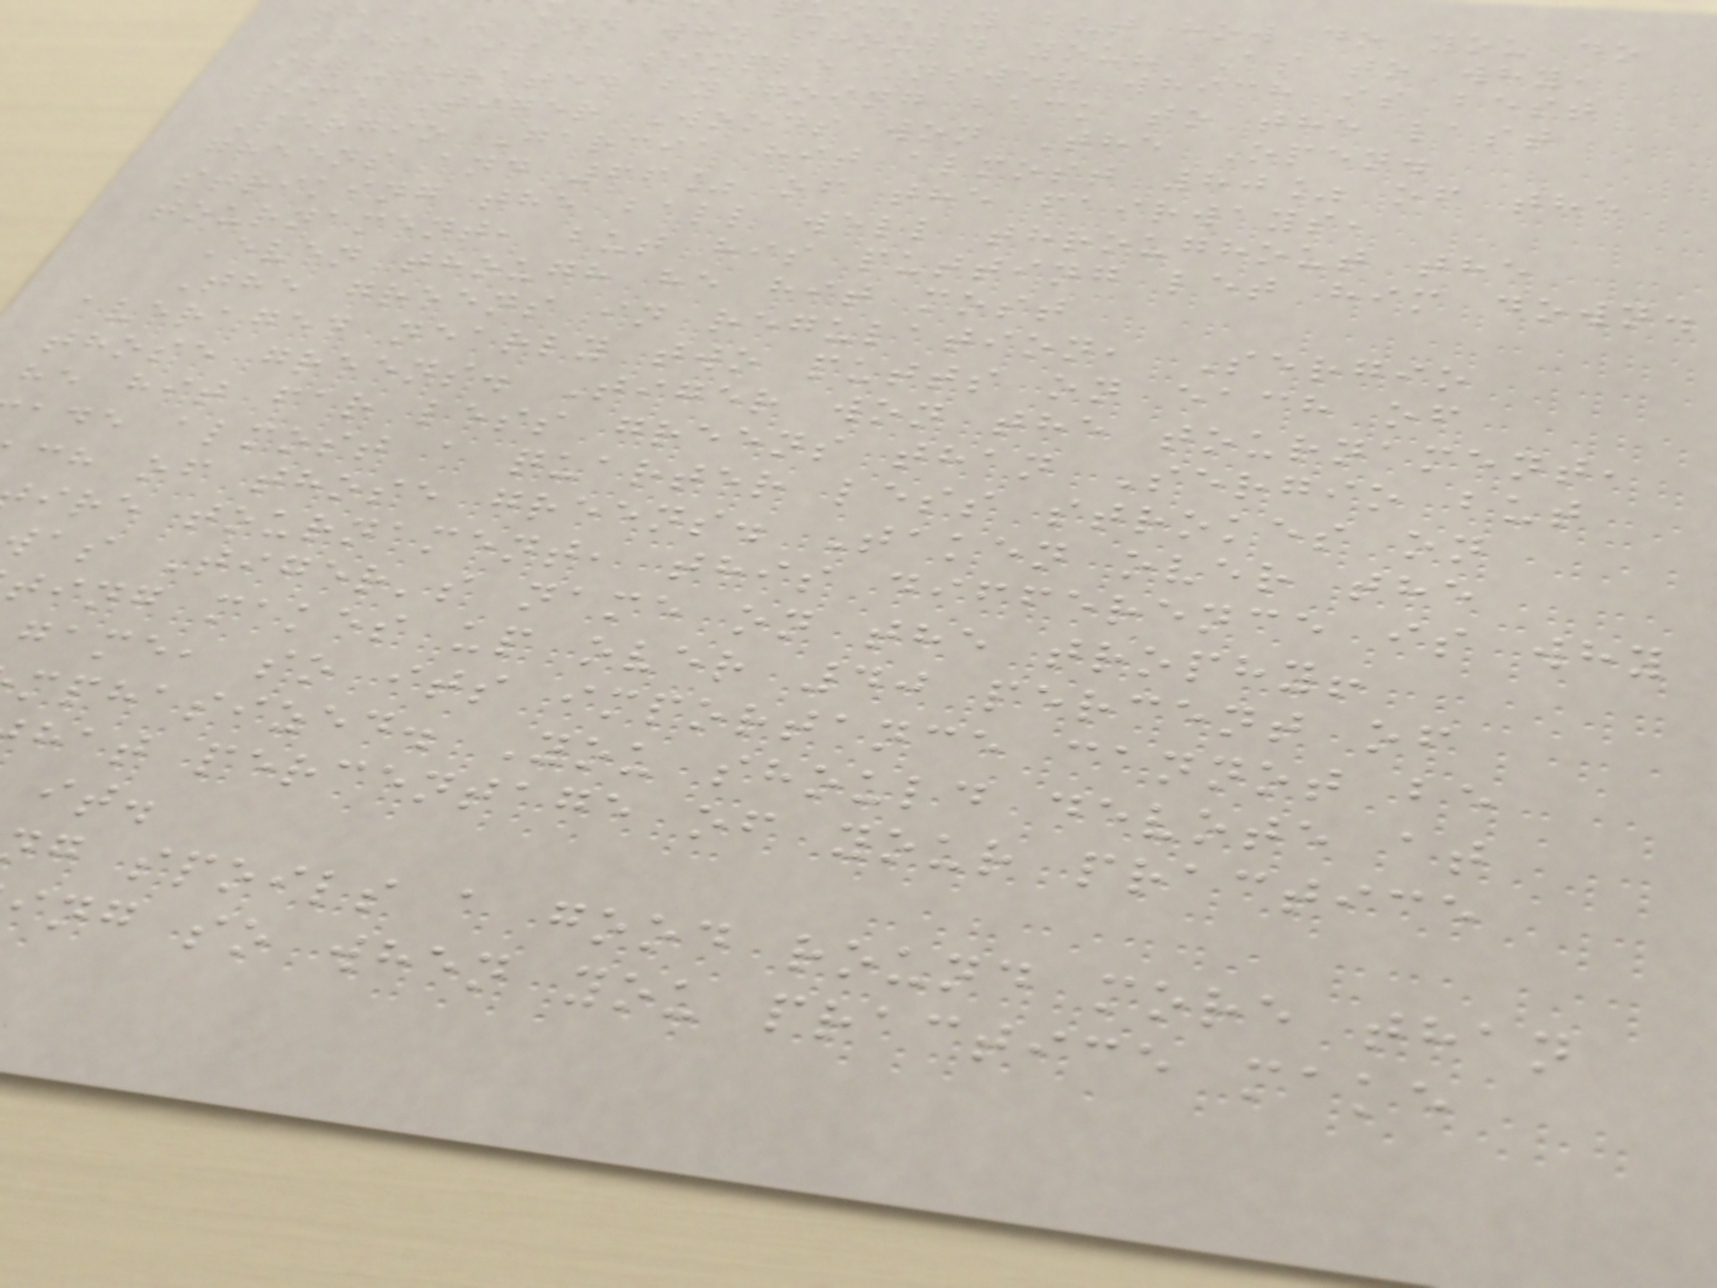ckly but how do you do
hat - and why should you? As to why,
there is a simple answer which is best
illustrated by going back to the last
time Tiger Woods won The Open.
Sergio Garcia hit almost 80% of the
greens and 66% of the fairways,
striking the ball well throughout the
tournament, but his putting let him down.
Even though he hit most
The greens in regulation, Sergio
averaged nearly two putts on each of
those greens. Tiger won the tournament,
he hit far less greens than Sergio but
ade almost a quarter less strokes on
ch of those greens. Taken over the
ire tournament, this difference is why
as Tiger's name on the trophy!
ting makes up over 40 percent of
game, so its importance cannot be
mphasized. You should devote at
hat percentage of your practice
g spoils a good round more than
ing so when you practice make
